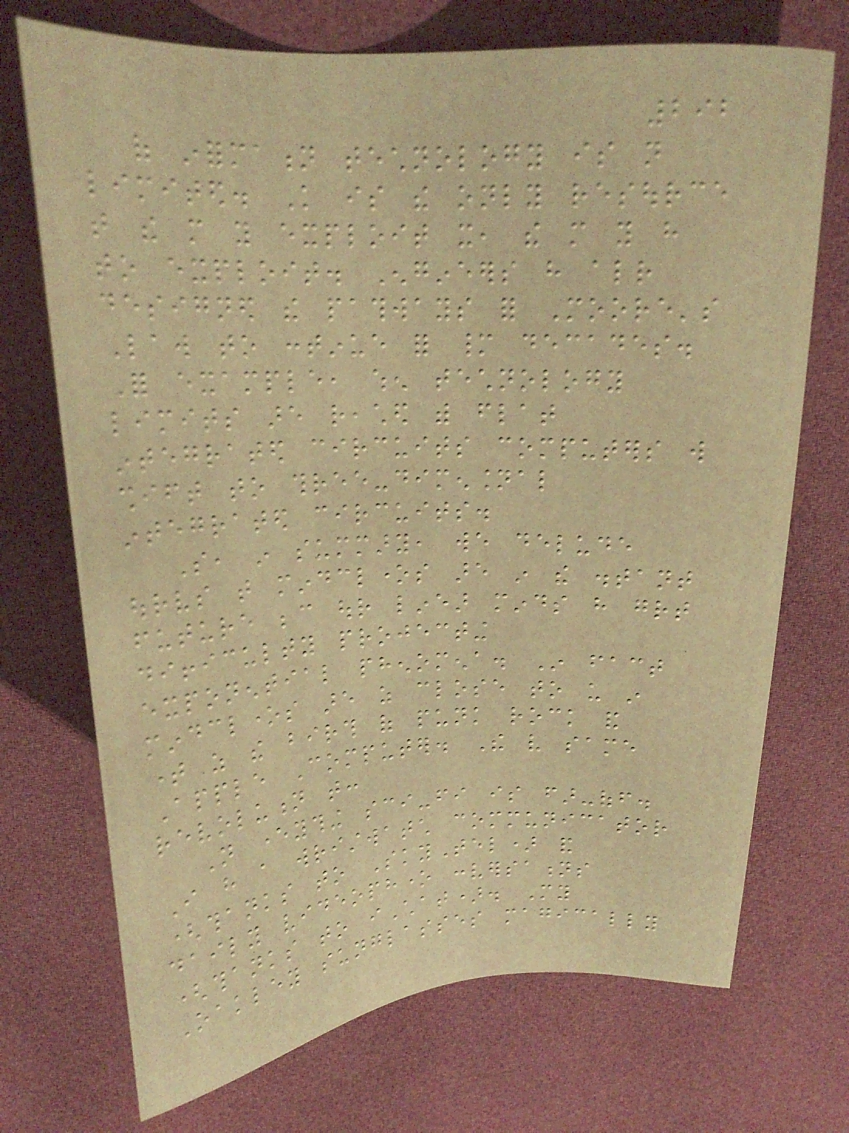292
of information technology is not
limited. Knowledge is the only resource
that the more you exploit it, the more you have
to exploit. Engineers have already
designed the pathways for Moore's
Law to continue for many decades.
For example, when technology
limits are reached with flat
integrated circuits computers will
shift to three-dimensional
integrated circuits.
So, in summary, we delude
ourselves that mindclones are in the distant
future because our linear minds have great
difficulty projecting
exponential phenomena. In fact
mindclones are as close to us in
time as the birth of punk rock and
Apple Computer. The very same
revolution that:
Not everything sci-fi is far-off.
I have a wristwatch communicator
(thanks to SkyTel) and
daily videophone conversations
(thanks to iChat). My
Oakley sunglasses magically
